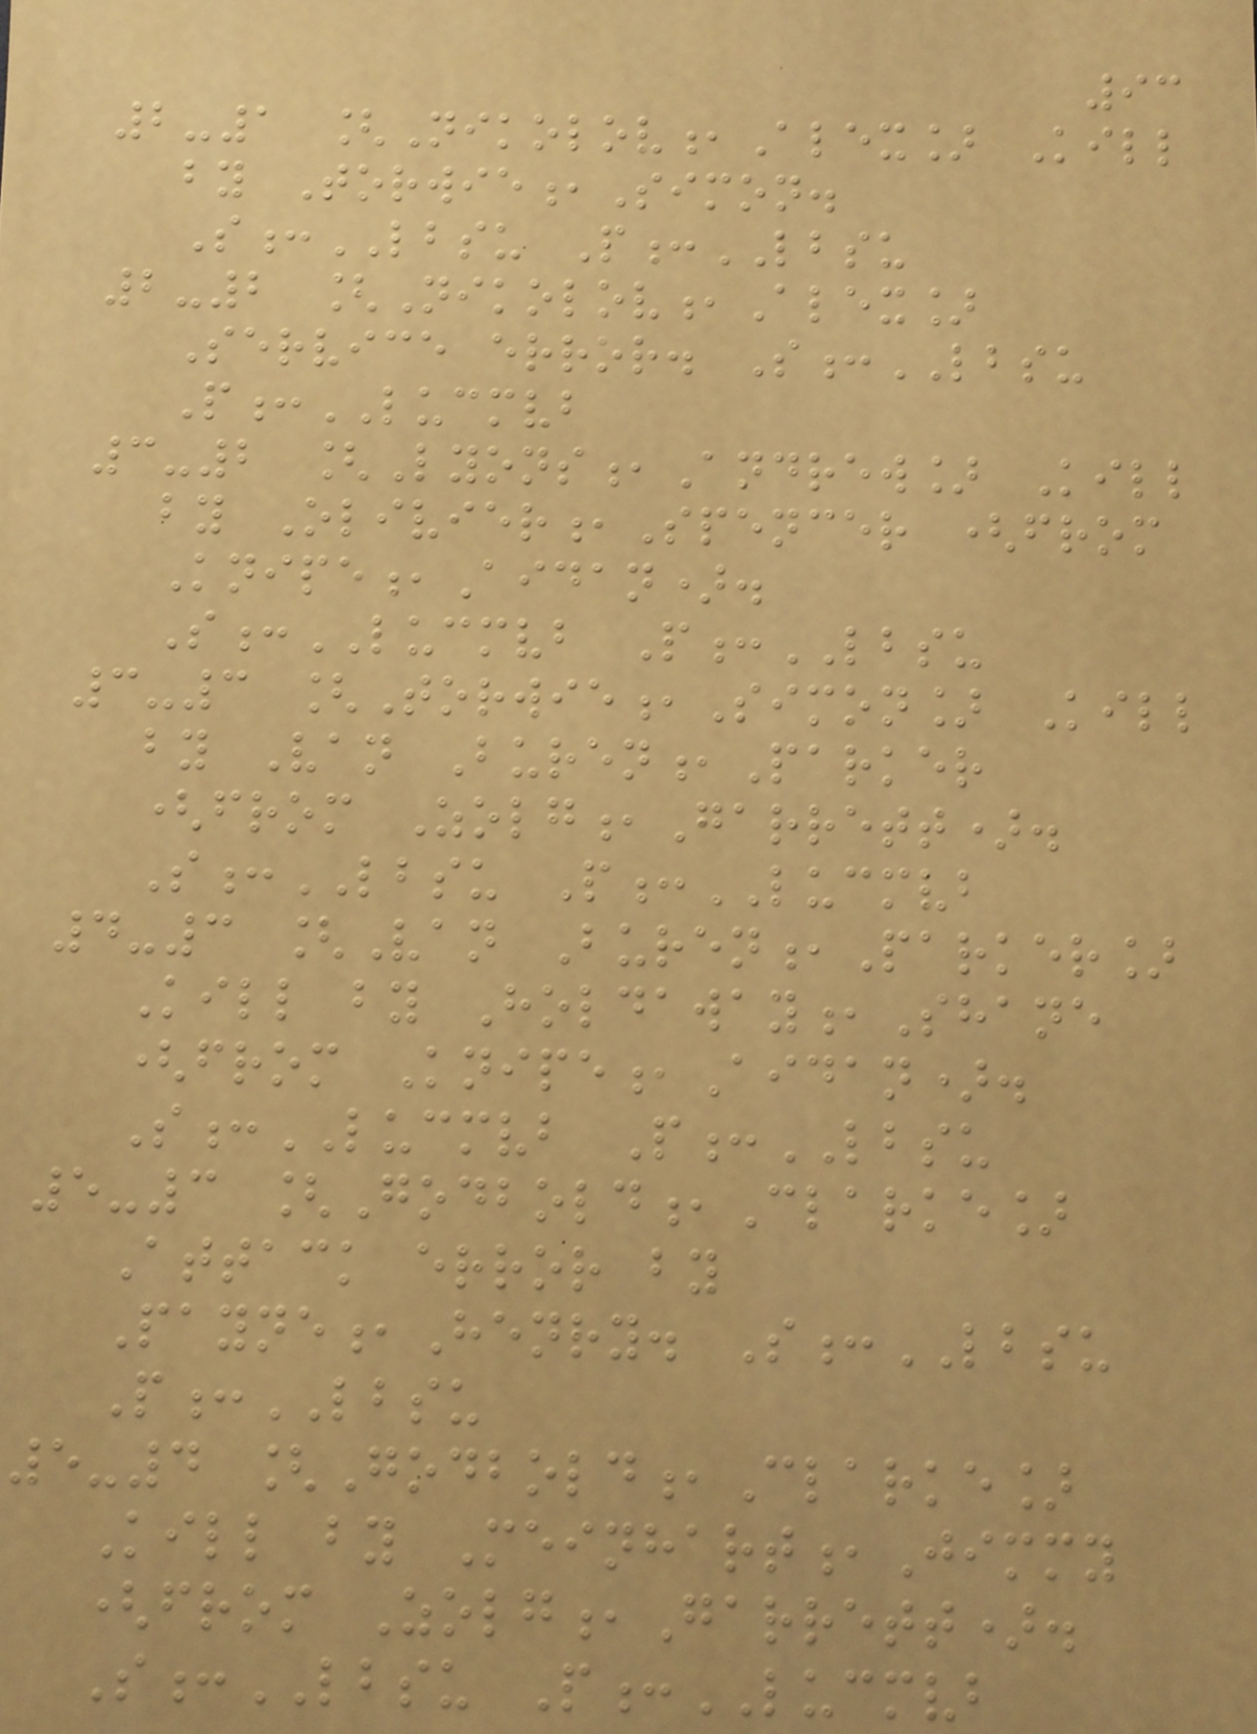93
2-1 [Nikolov,Alex] Kill
by Torwie,Simon.
S:LBSU P:LBSU
2-2 [Nikolov,Alex]
Service error. S:LBSU
P:LUCMVB
3-2 [Lyons,Andrew] Kill
by Olivier,Spencer (from
Knipe,Aidan).
S:LUCMVB P:LBSU
3-3 [Torwie,Simon] Kill
by Van Buren,Parker
(from Zolg,Garrett).
S:LBSU P:LUCMVB
4-3 [Van Buren,Parker]
Kill by Holdaway,Shane
(from Knipe,Aidan).
S:LUCMVB P:LBSU
5-3 [Godbold,Clarke]
Attack error by
Payne,Henry. S:LBSU
P:LBSU
5-4 [Godbold,Clarke]
Kill by Meinhart,Jimmy
(from Zolg,Garrett).
S:LBSU P:LUCMVB
